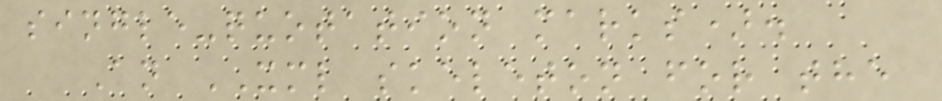single-quotation marks).
An XML skeleton for the
